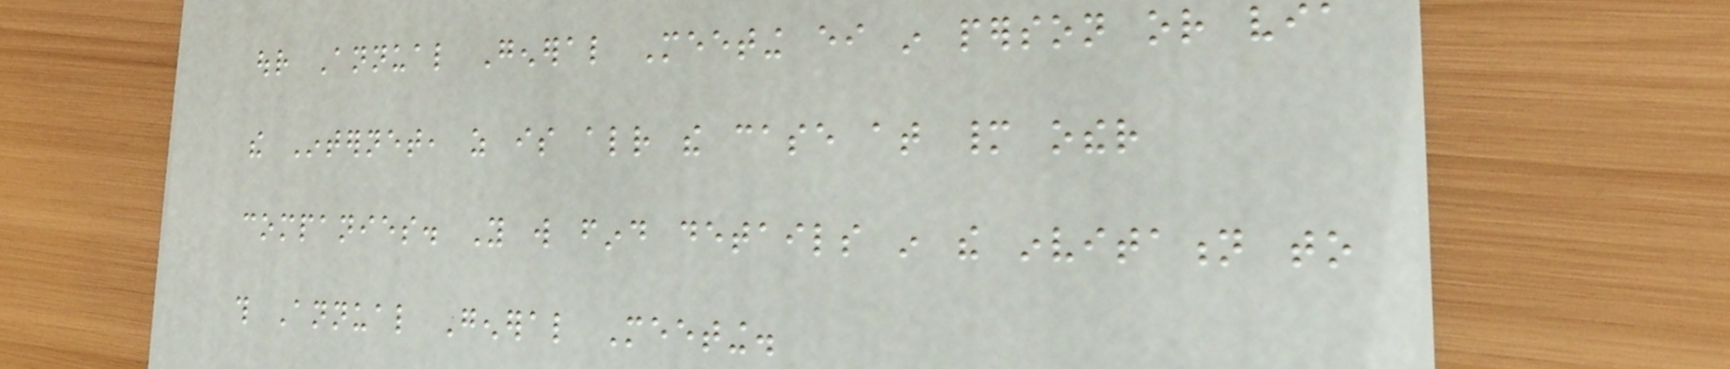our Annual General Meeting either in person or via
the Internet, as is already the case at many other
companies. You will find details in the invitation to
this Annual General Meeting.
